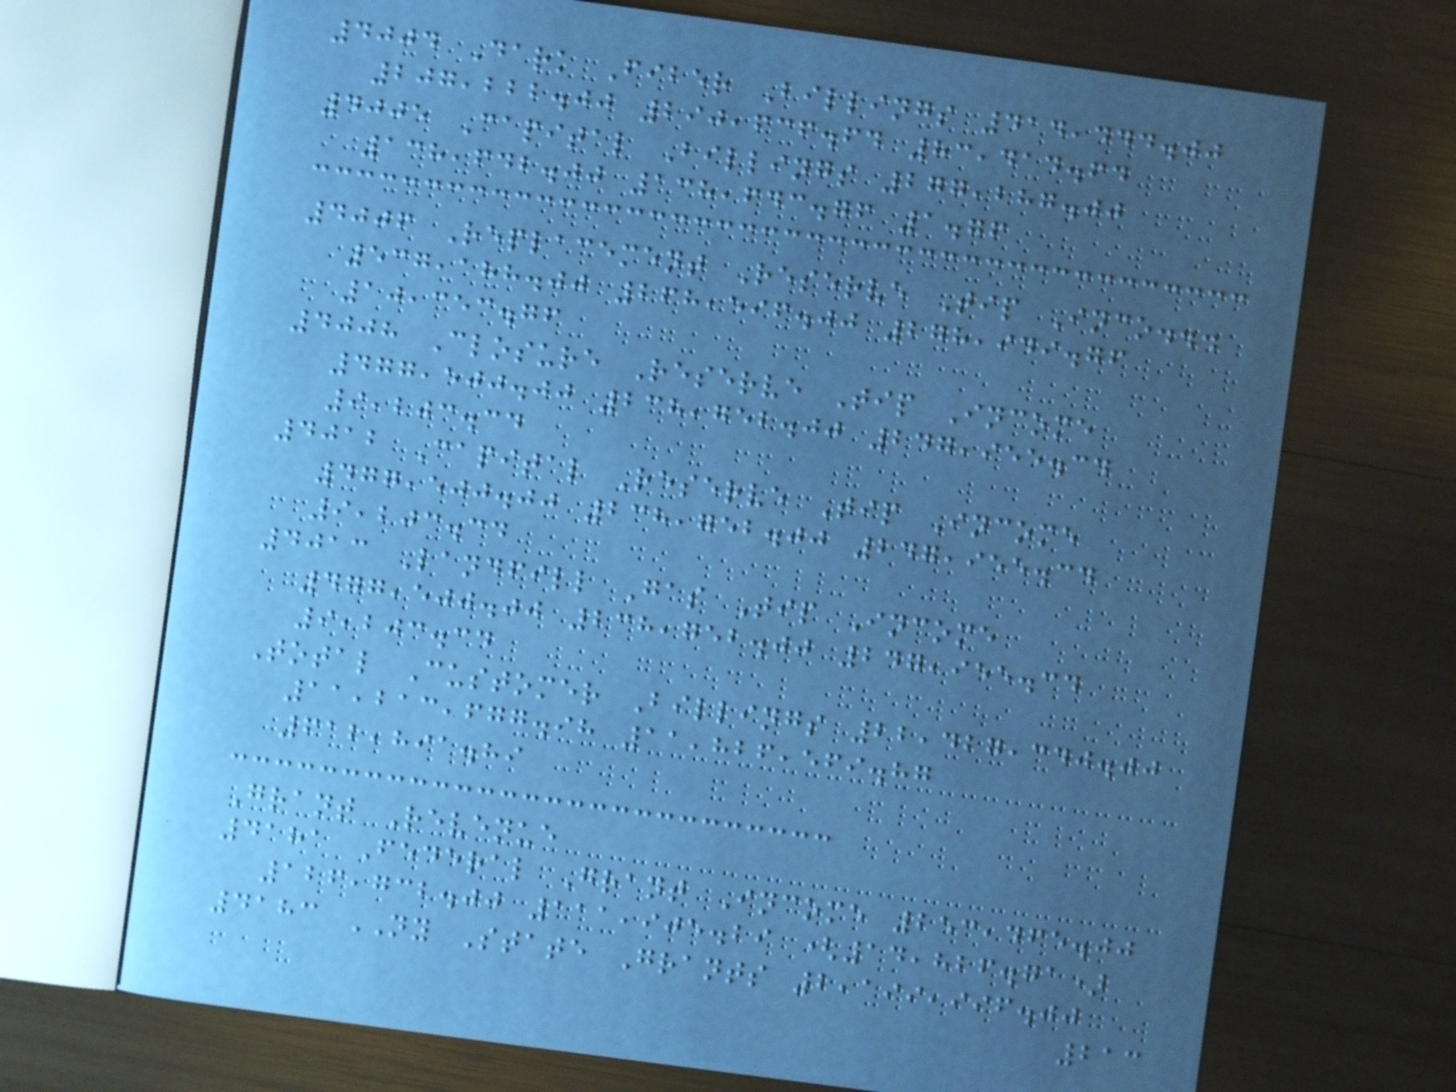4004 Dark Fiber Billings 414,444.00
207,222.00 290,636.64 83,414.64
4005 Capital Billings 277,287.00
138,642.00 138,643.76 1.76
4006 Replacement Reserve Tip Inco...
537,188.00 268,596.00 278,949.76
10,353.76
4008 Closure Reserve Tip Income
477,500.00 238,752.00 247,955.34
9,203.34
4012 Capital Reserve Tip Income
477,500.00 238,752.00 247,955.34
9,203.34
4013 Landfill Gas Tip Income
477,500.00 238,752.00 247,955.34
9,203.34
Total Customer Billings 22,427,340.00
11,213,677.98 11,826,569.87
612,891.89
Grant Revenue
4181 Federal Grant Income 253,465.00
126,732.00 111,905.29 (14,826.71)
4183 NY State Grants 2,199,996.00
213
